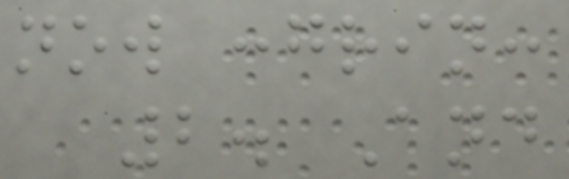now :grin:
2. And
